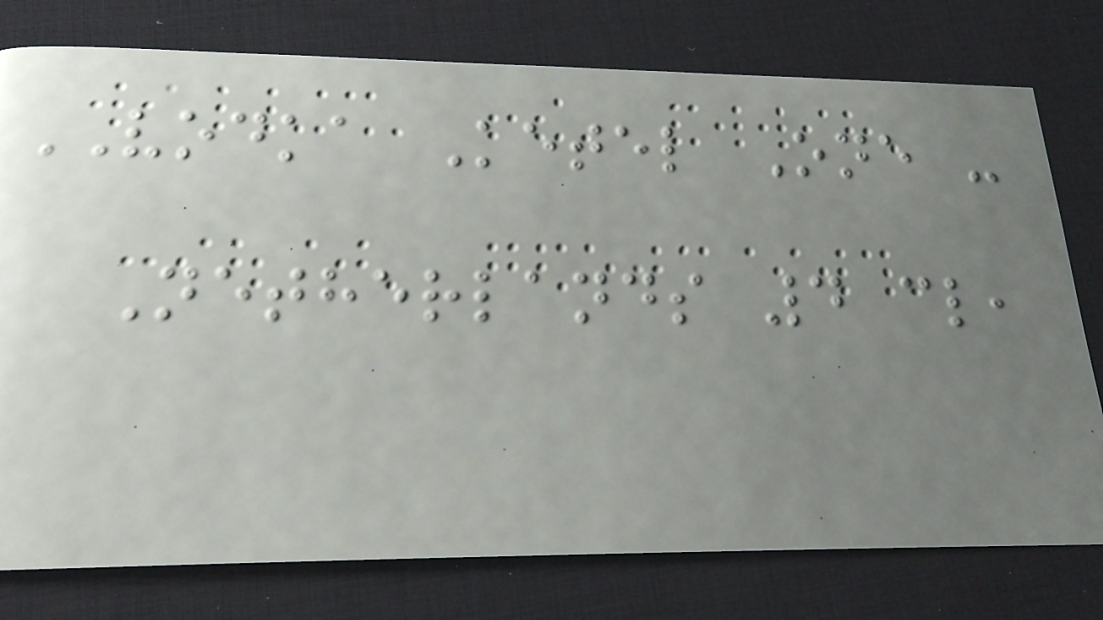VODKA Ketel One -
Netherlands 4 cl,
